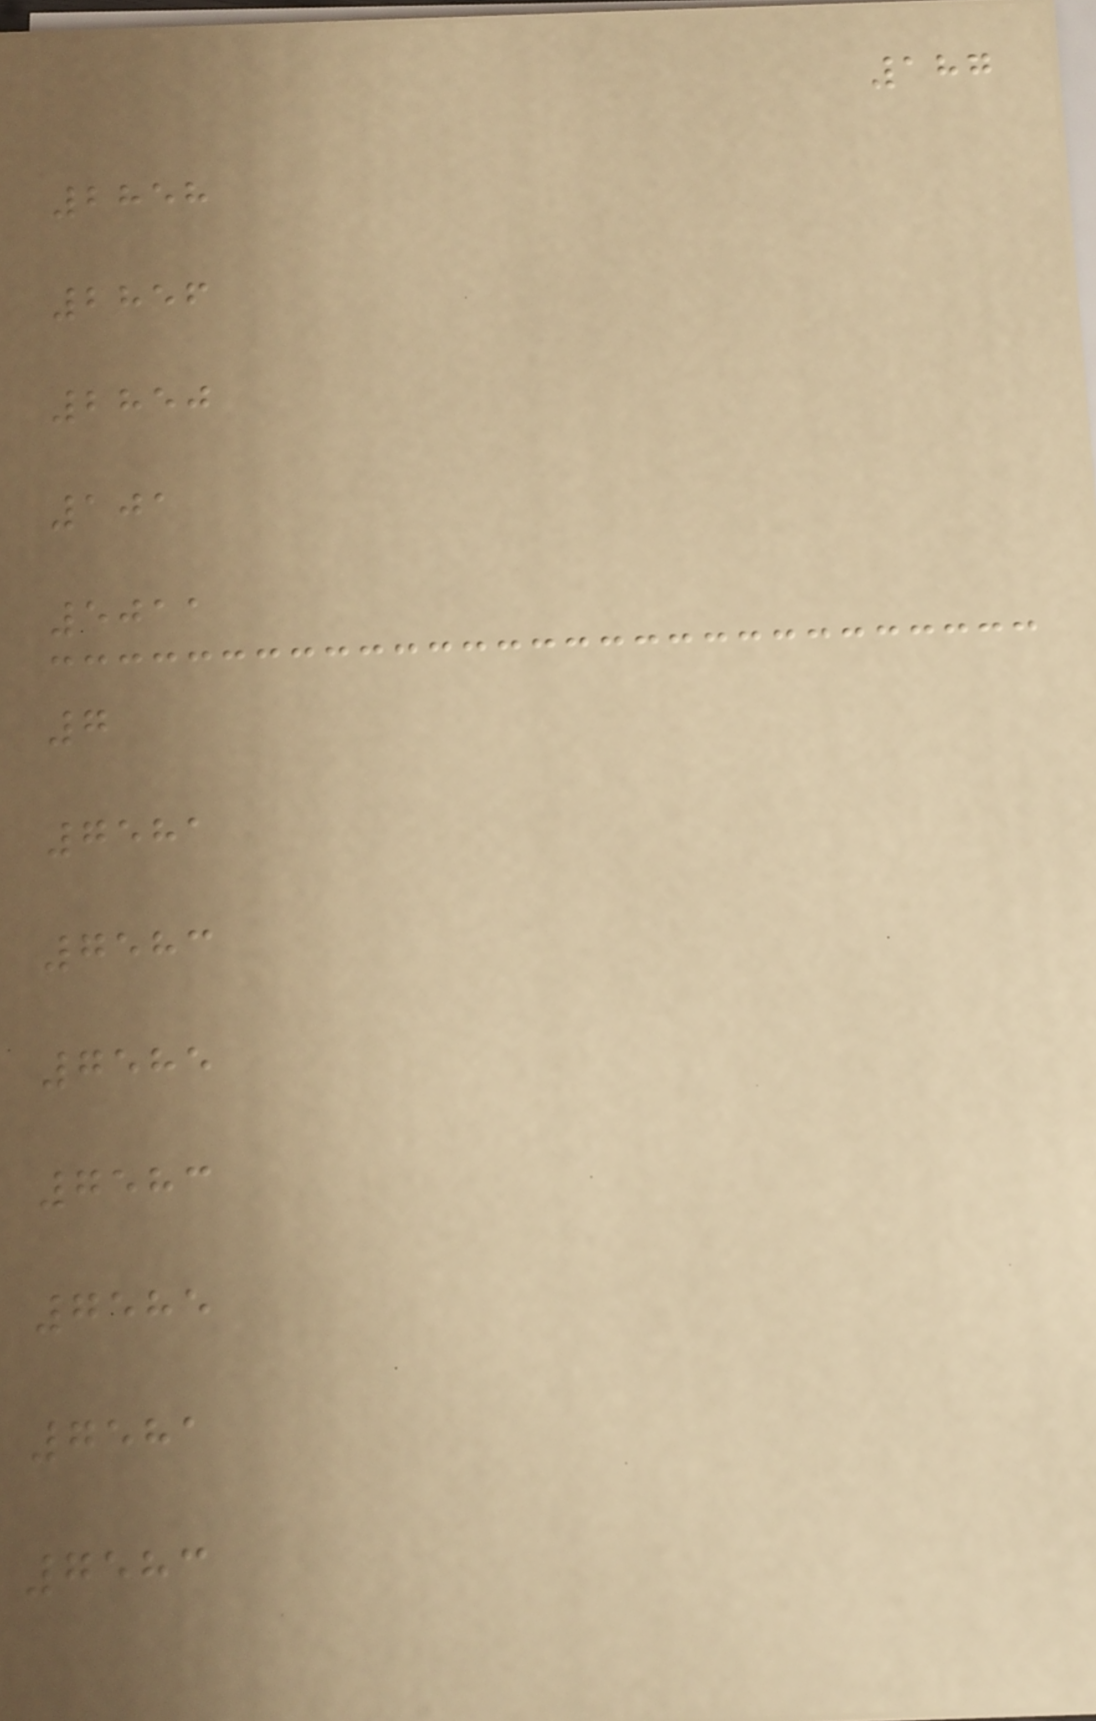187
2858
2856
2850
101
5011
7
7581
7583
7585
7583
7585
7581
7583
